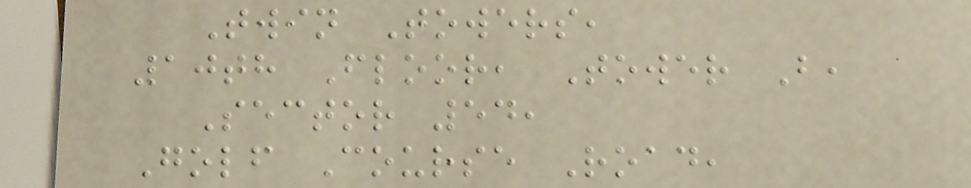Twin Towers,
10th Floor, Tower B,
Sector 54,
Golf Course Road,
